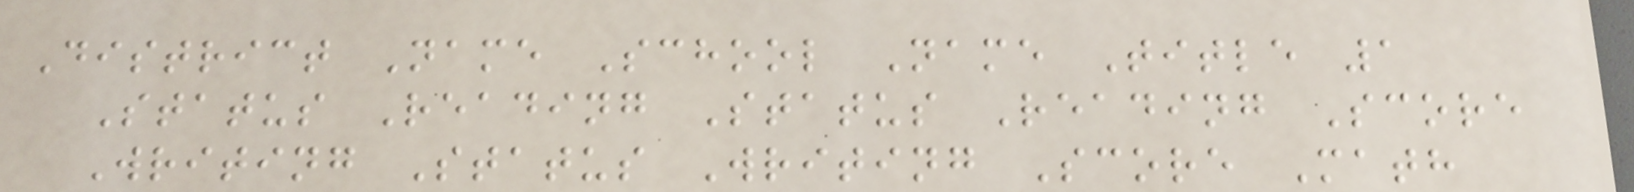District Name School Name Title 1
Status Reading Status Reading Score
Writing Status Writing Score Math
